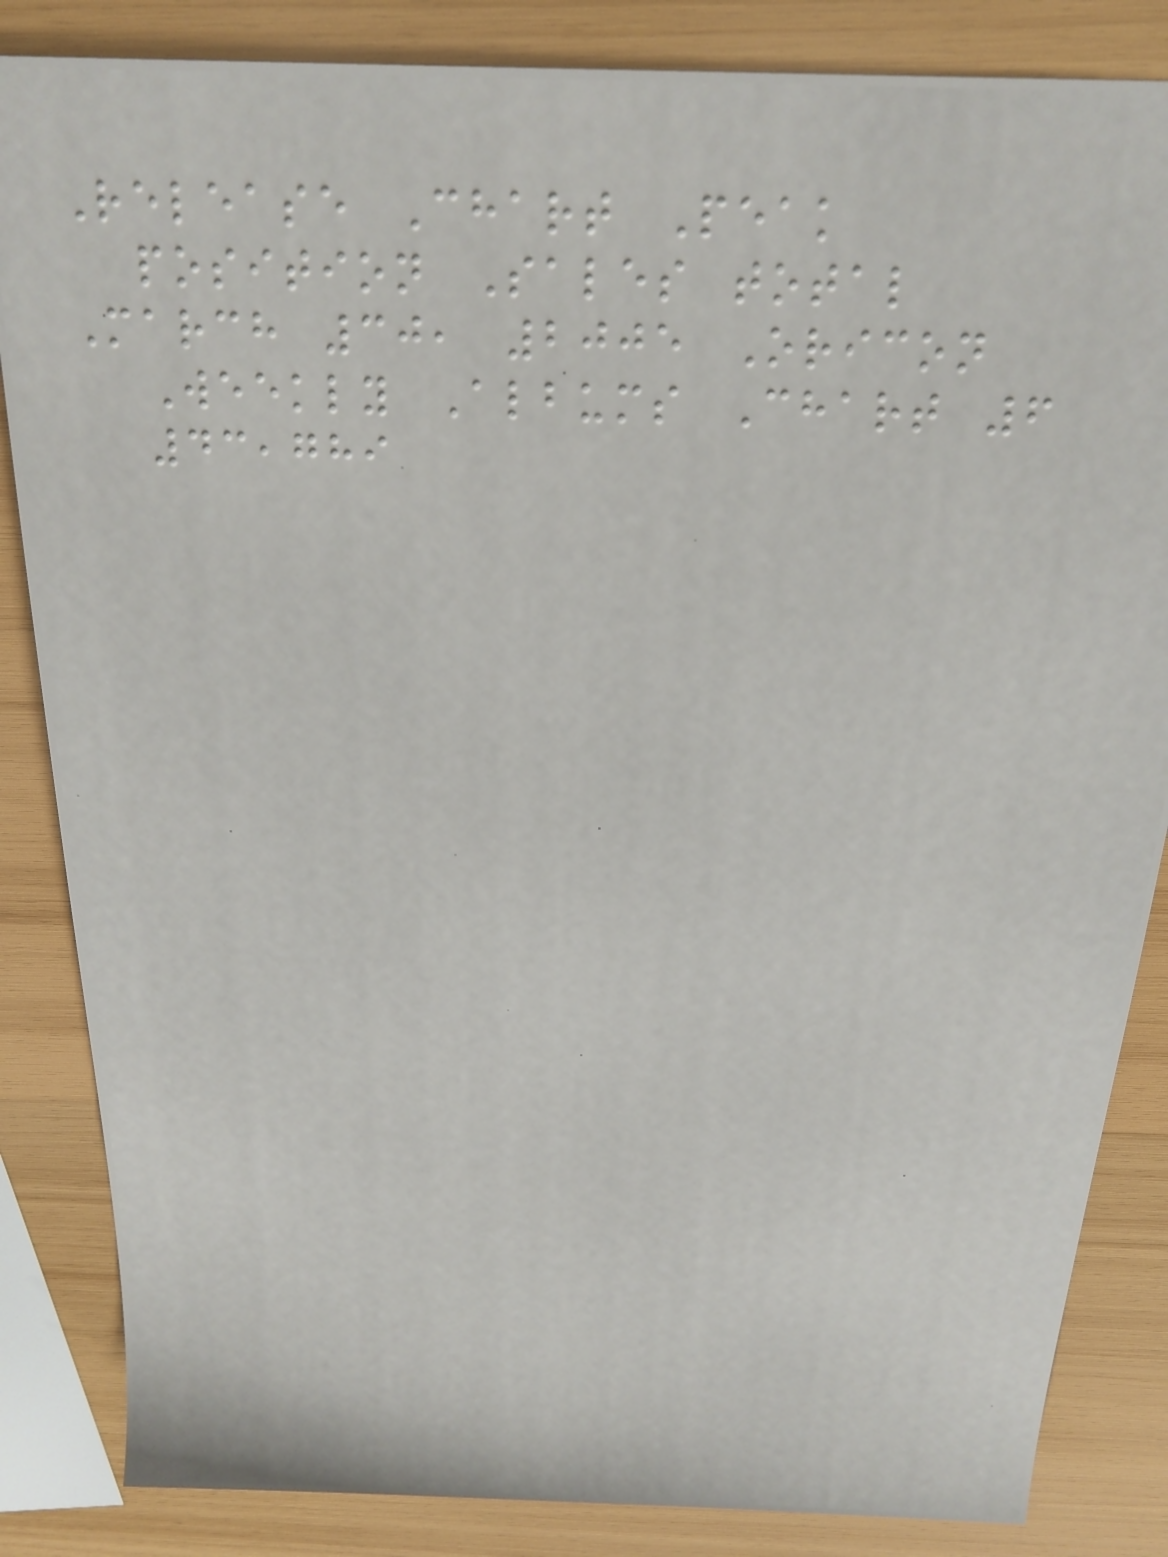Release Chart Peak
position Sales total
March 30, 2005 Oricon
Weekly Albums Chart 6
43,789
